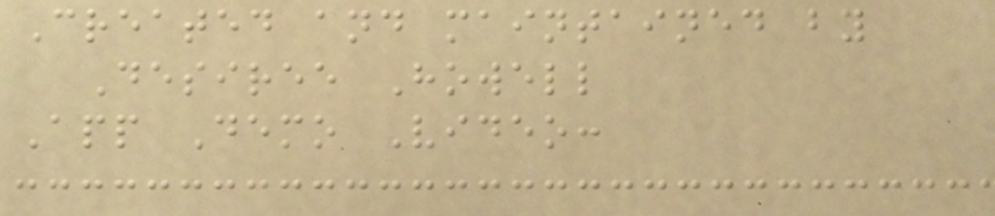Created and maintained by
Desiree Howell
App Demo Video:
